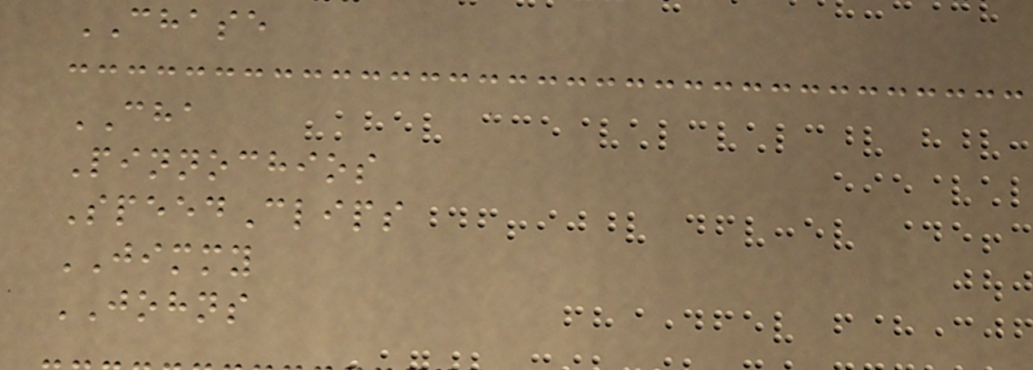CHASE
CHA
Pinnochios
SpeedClips
JIMMY
JOHNS
